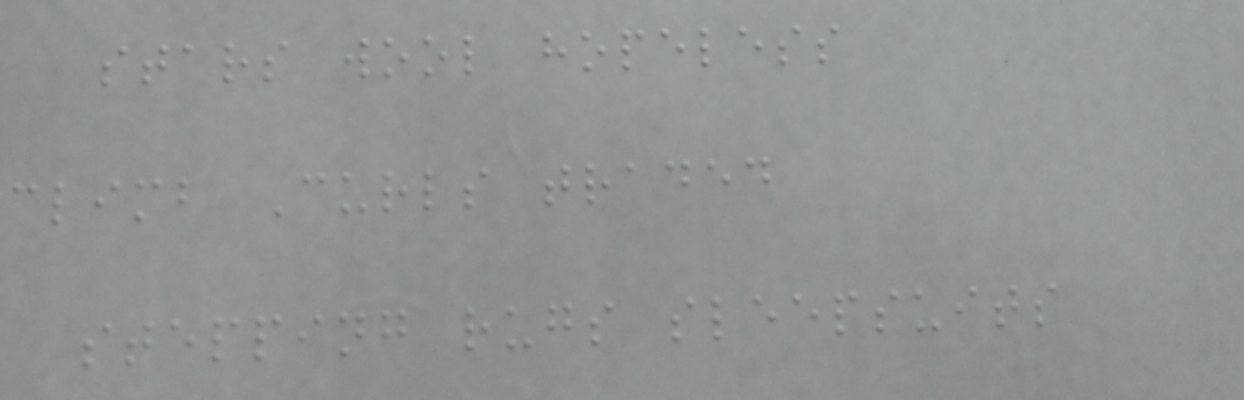stars wool hopeless
climb Curls traded
stepping rugs sleepsuits
